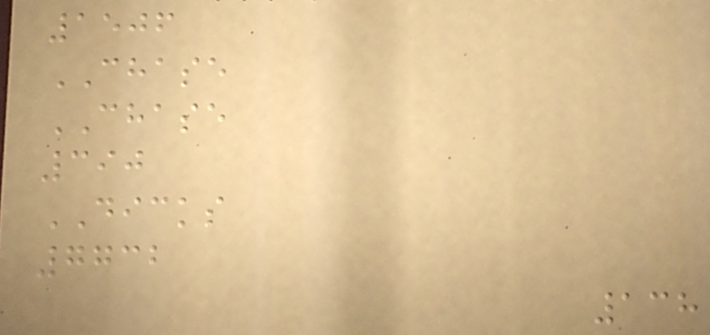1506
CHASE
CHASE
390
DICKS
7732
138
